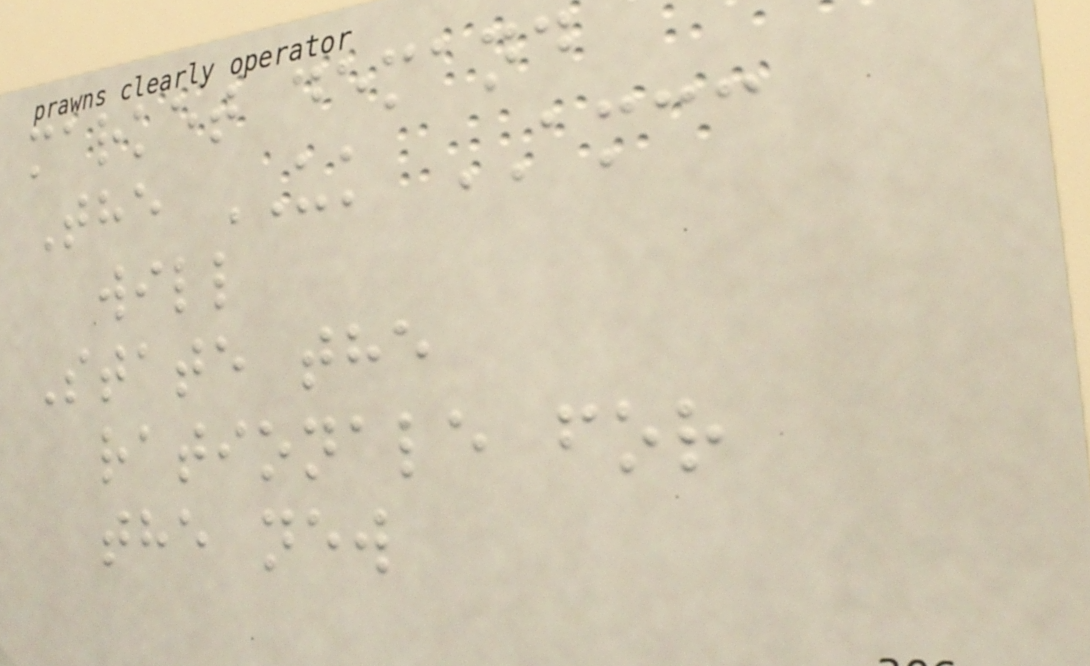market demand
The UK AMCC
will
State the
rationale for
the new
